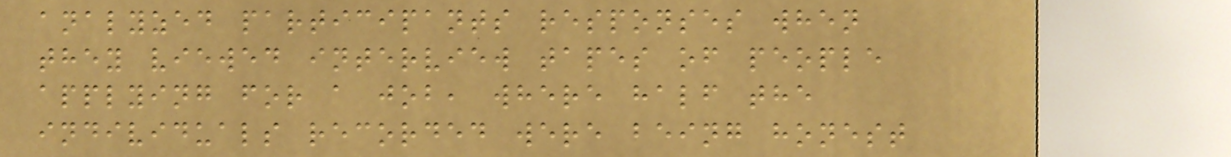analyzed participants responses when
they viewed interview tapes of people
applying for a job, where half the
individuals recorded were being honest
